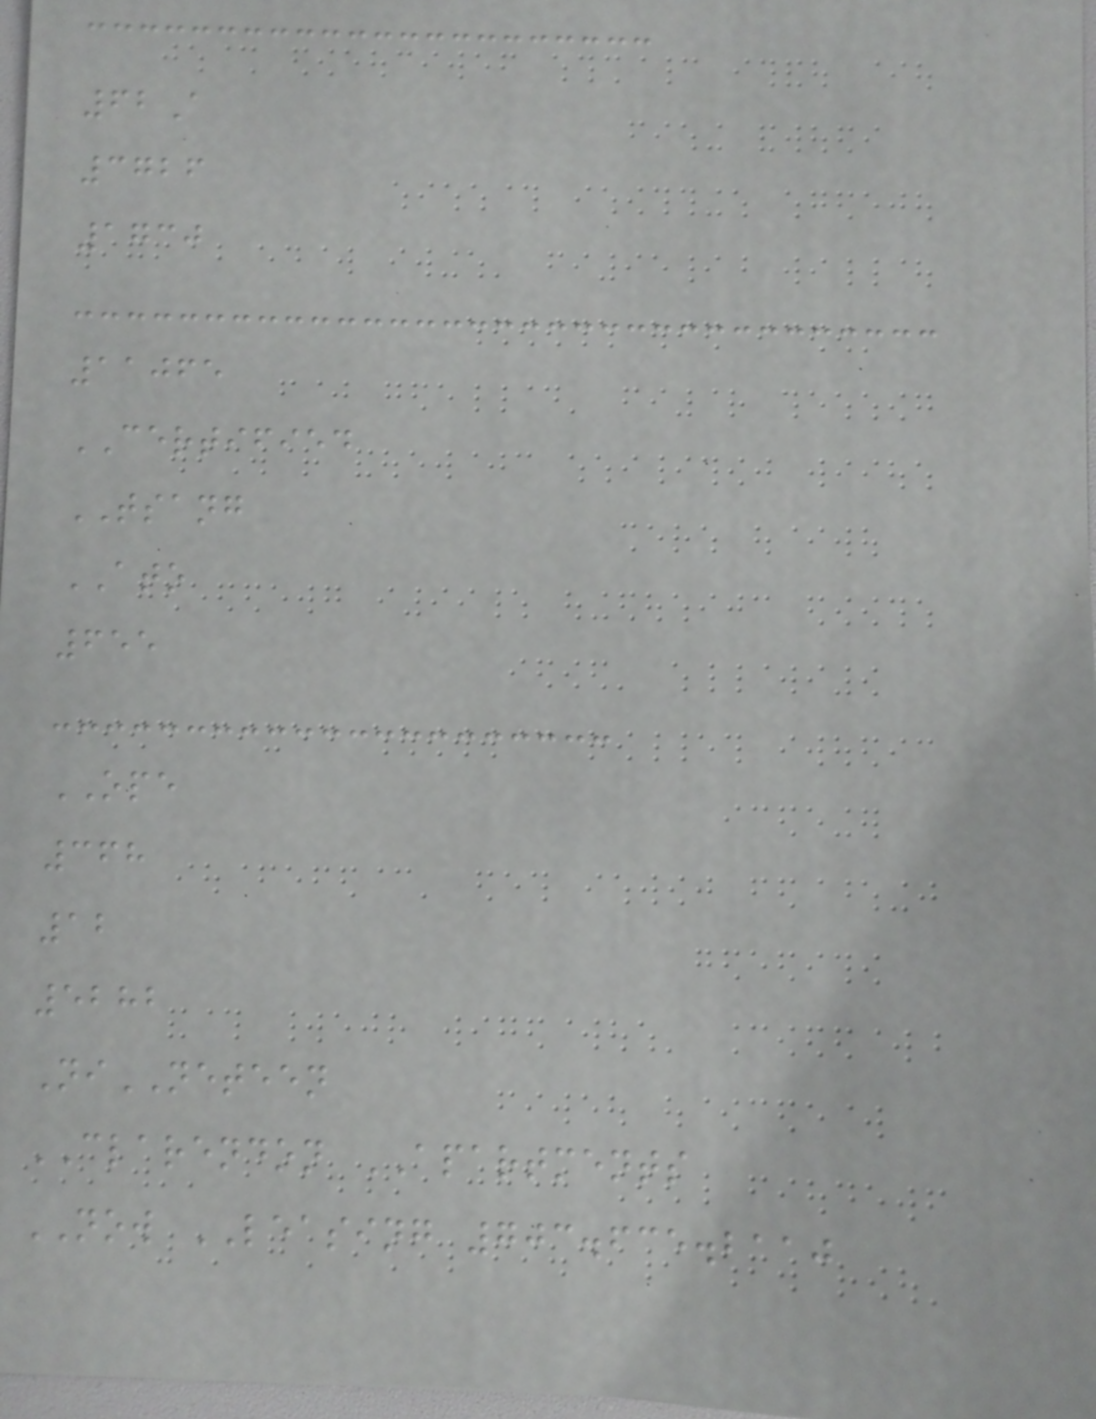62A
3726
1730
11065
CERTIFIED
TSANG
ATO
655
OPE
368
12
5282
NiNETEEN
CLARENDON APARTMENTS
NOW LEASING 703.635.2110
